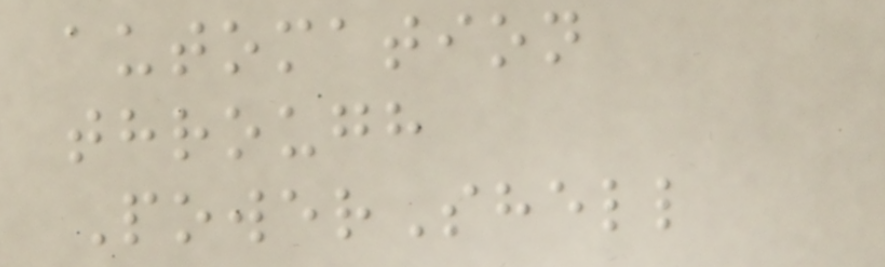automation
through
PowerShell
